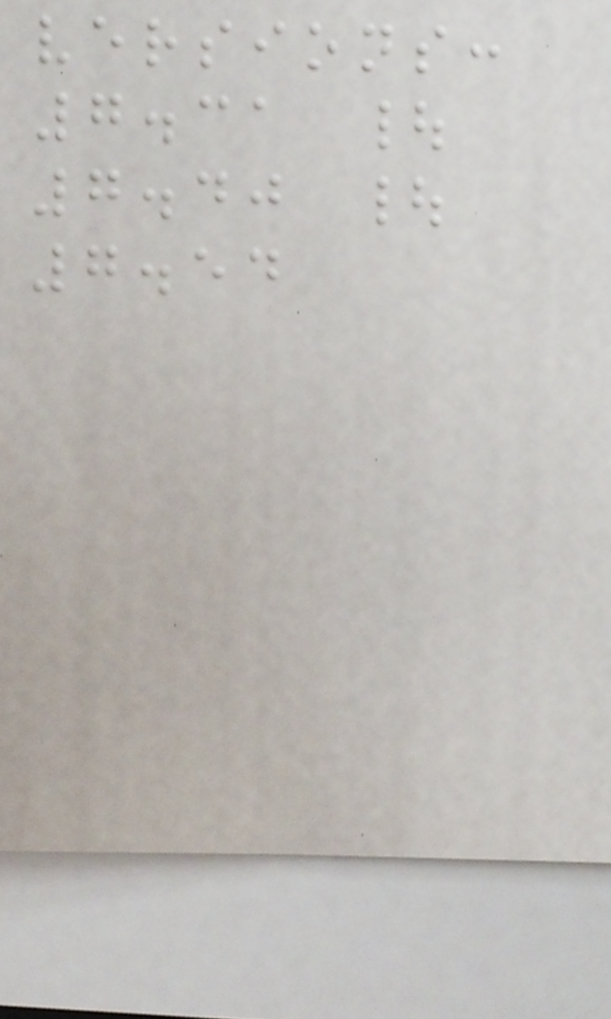versions:
7.31 |
7.40 |
7.54
